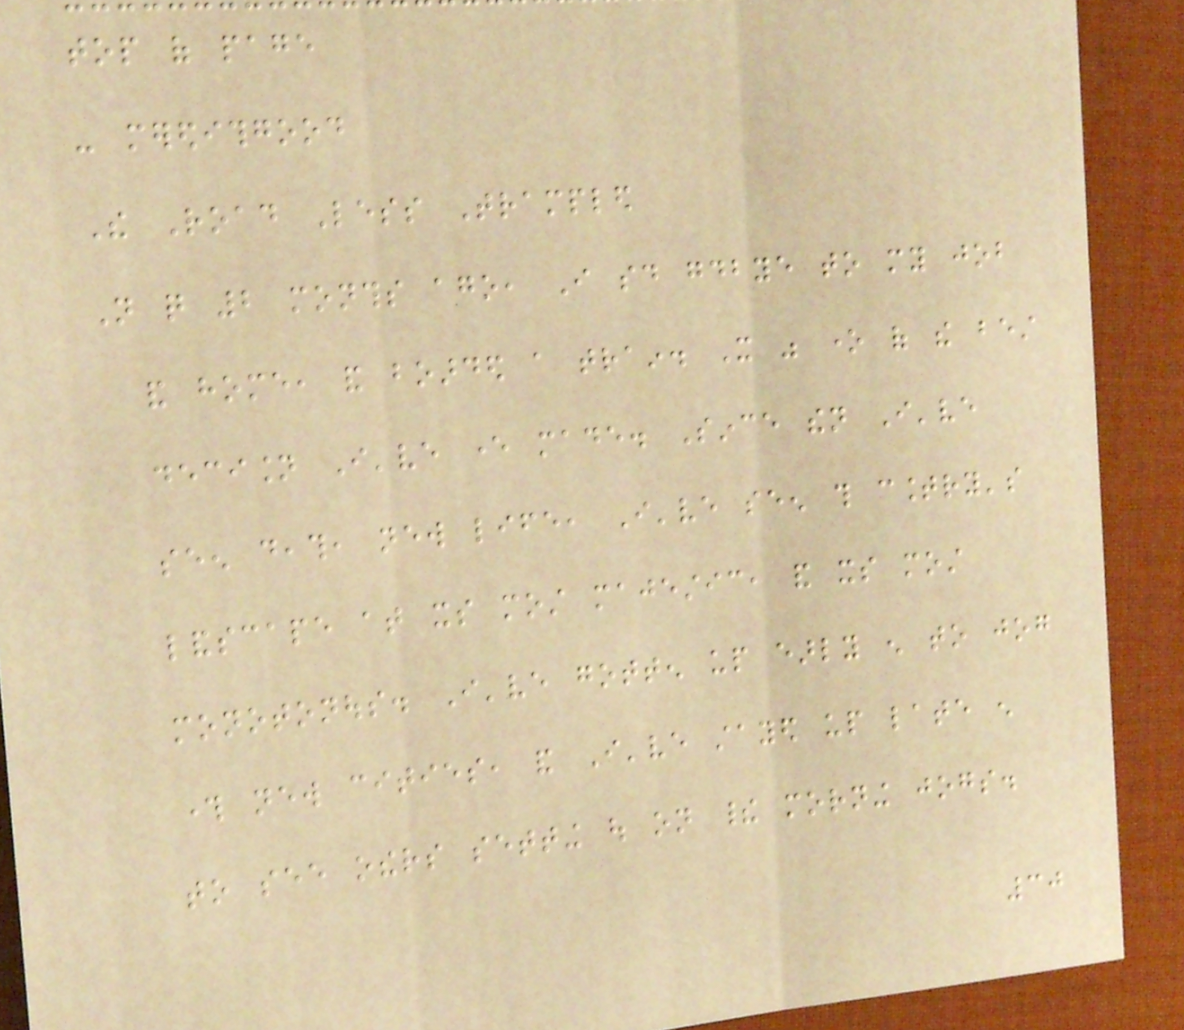top of page
- meredithgood
The Road Less Trampled
Not quite 2 months ago, I said goodbye to my job
and home, and boarded a train. It was one of the best
decision I've ever made. Since then I've
seen death, new life, I've seen this country's
landscape at its most majestic, and its most
monotonous. I've gotten up early enough to jog
through new cities, and I've stayed up late enough
to see others setting out on their morning jogs.
30
